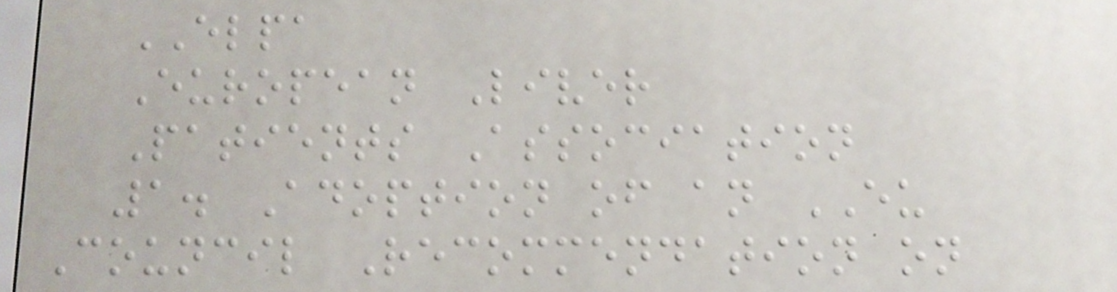ELPA
European Liver
Patients Association
1. Adoption of an EU
Council Recommendation on
